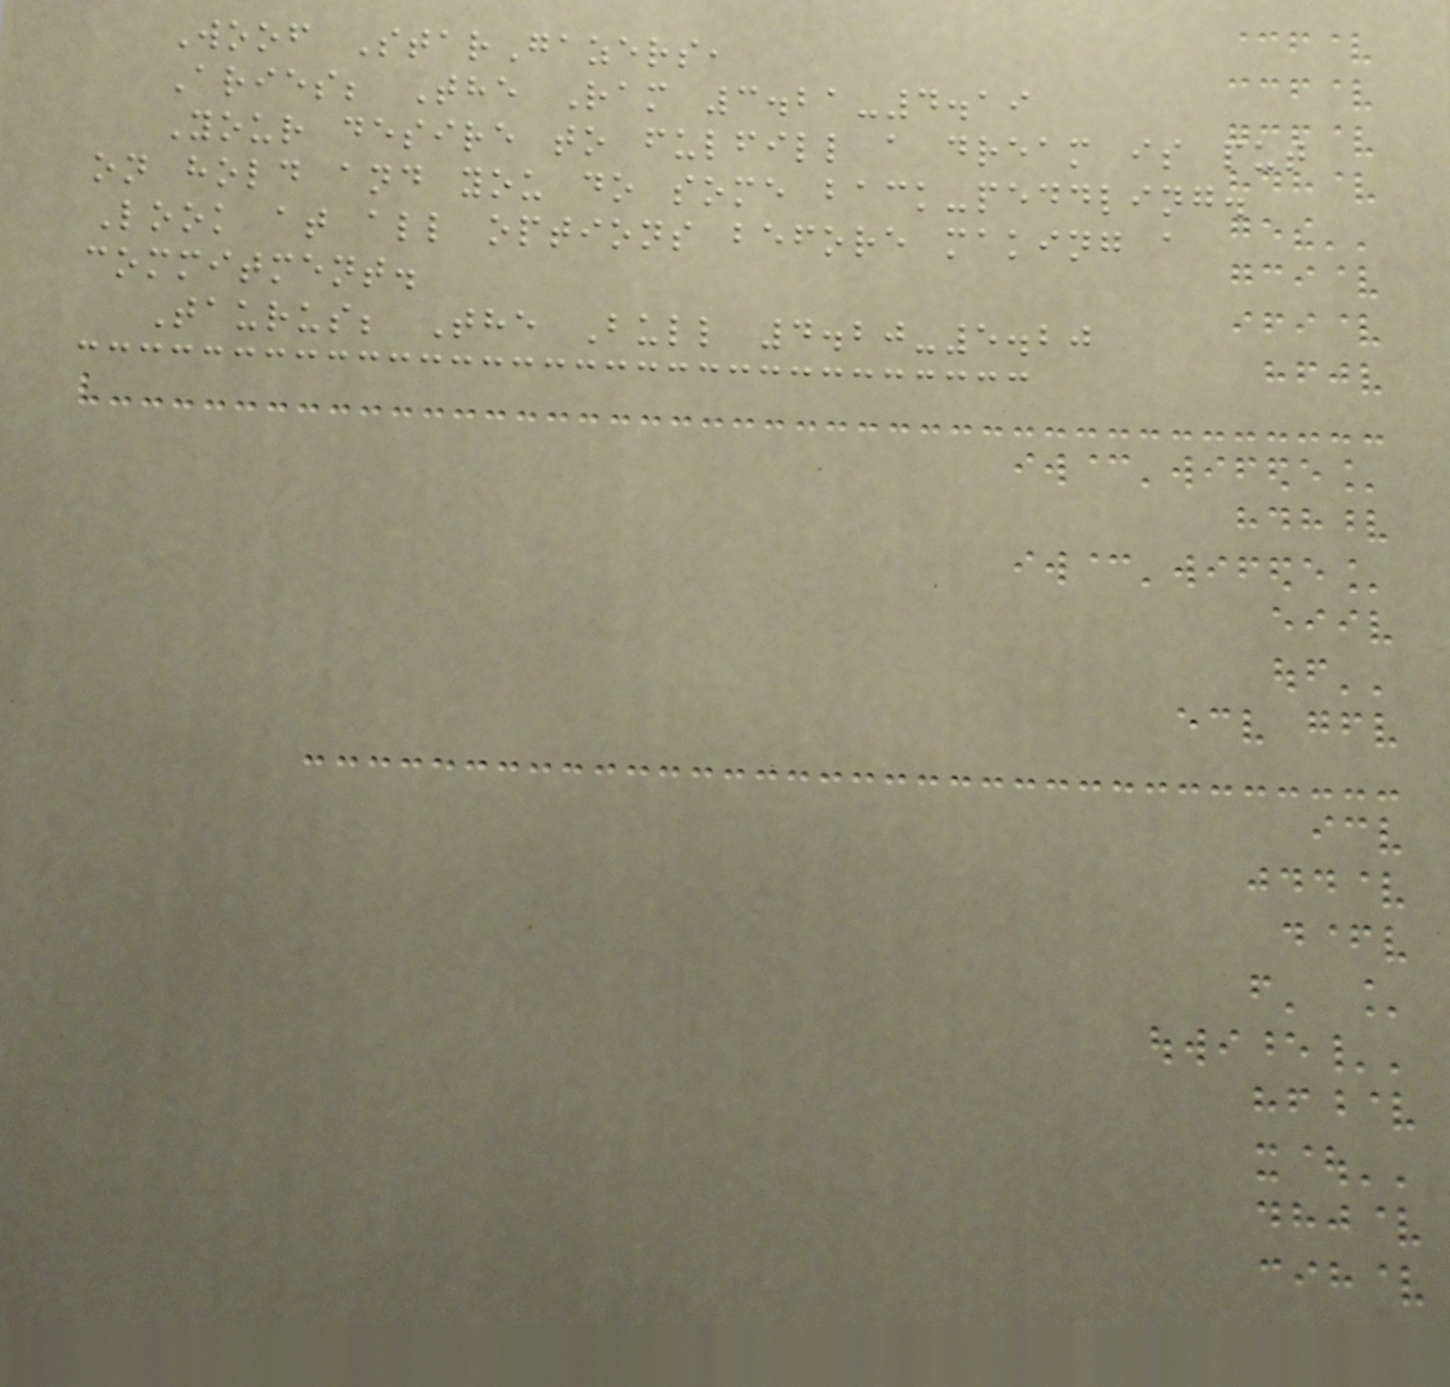Woof StarGazers,
Aries; The Ram 3.21-4.19
Your desire to fulfill a dream is put
on hold and you do some back-peddling.
Look at all options before making a
commitment.
Taurus; The Bull 4.20-5.20
